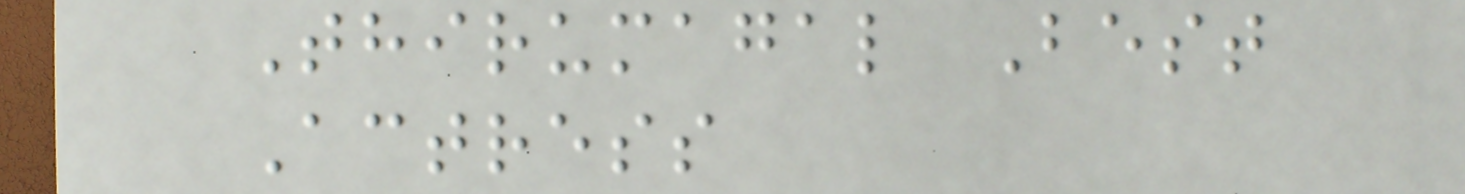Thirumagal Best
Actress
